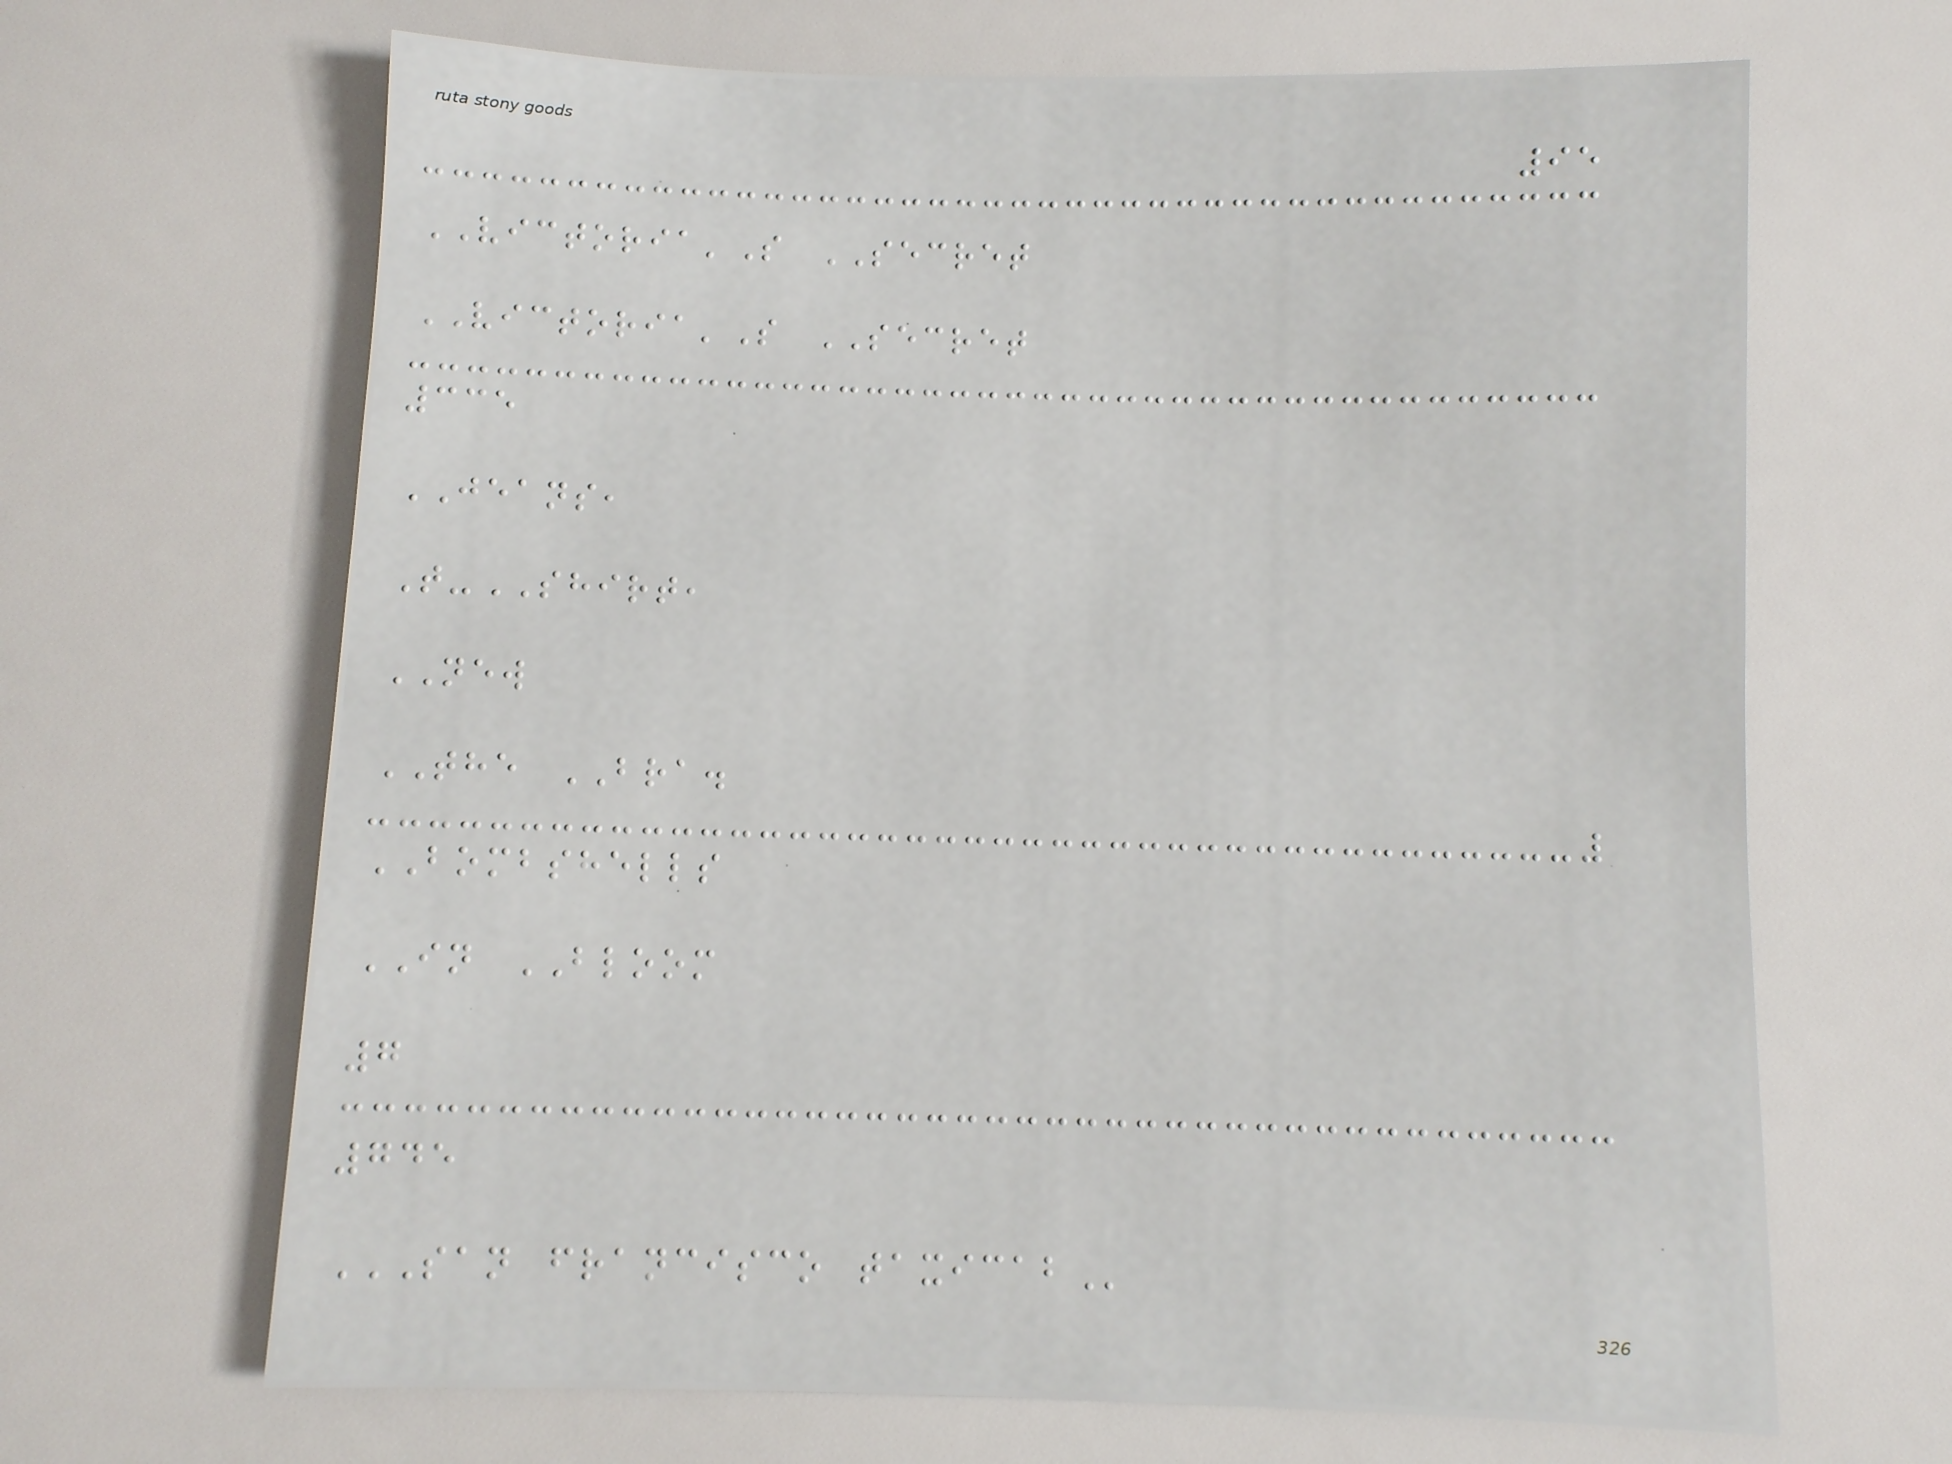95
VICTORIA'S SECRET
VICTORIA'S SECRET
335
JEANS,
T-SHIRT,
NEW
THE BRA.
BOMBSHELLS
IN BLOOM
7
745
SAN FRANCISCO TAXICAB
